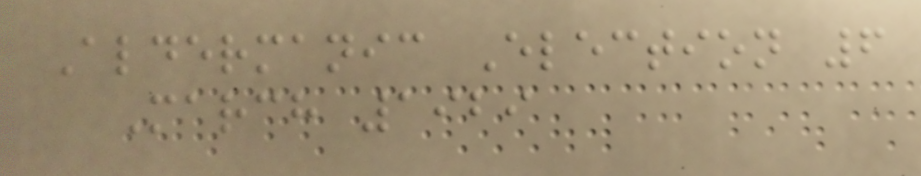Aldermanic Election 6
March 1929
